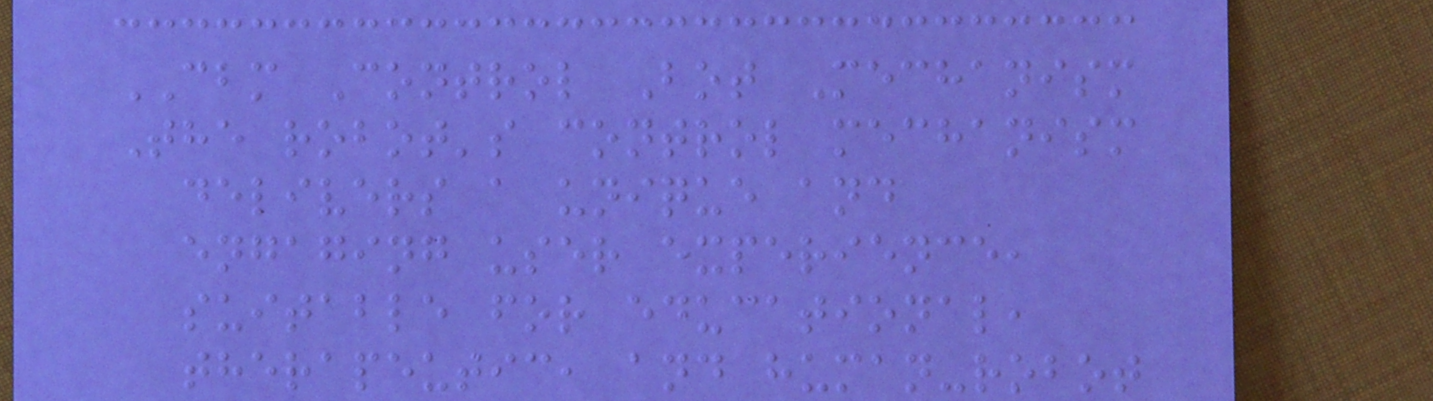CBM Control Bot Mechanism
The robot's control mechanism
delivers a unique and
engaging user experience,
suitable for educational,
therapeutic, and human-robot
